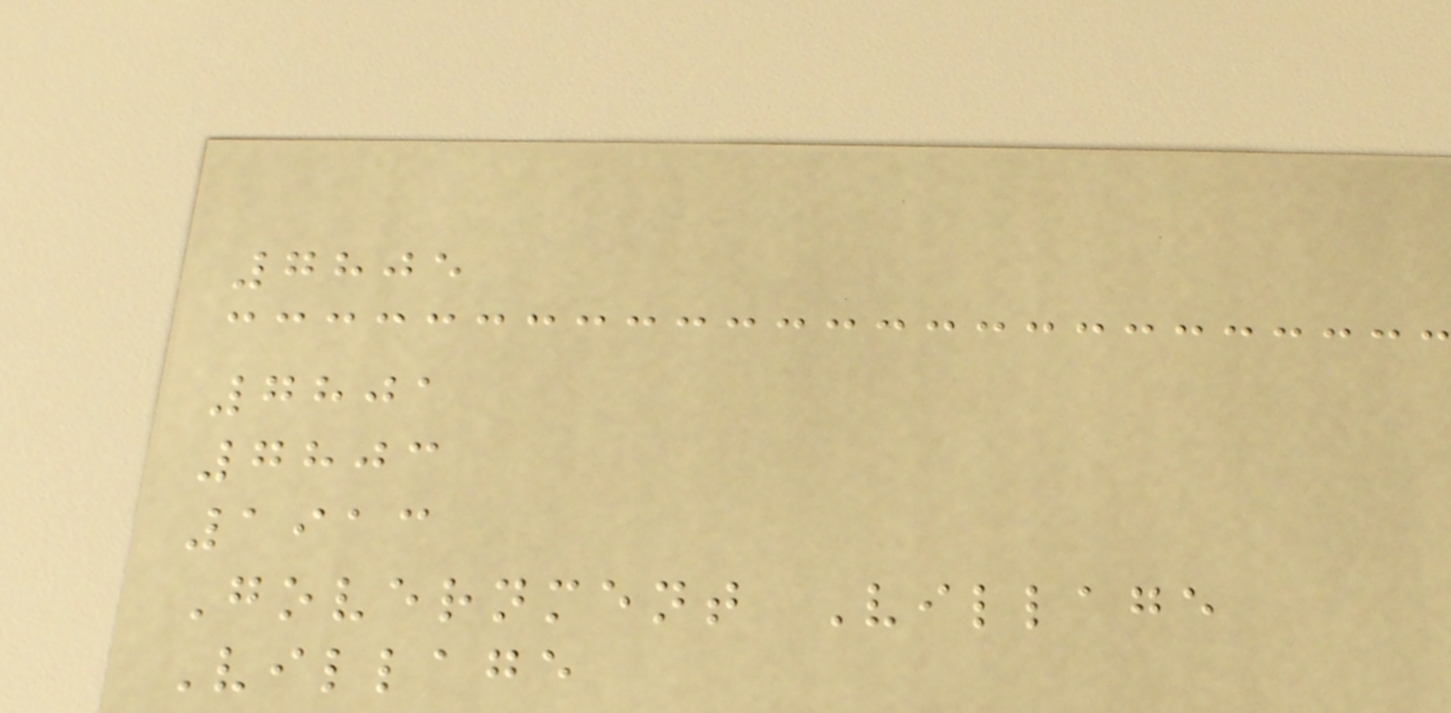7805
7801
7803
1913
Government Village
Village
